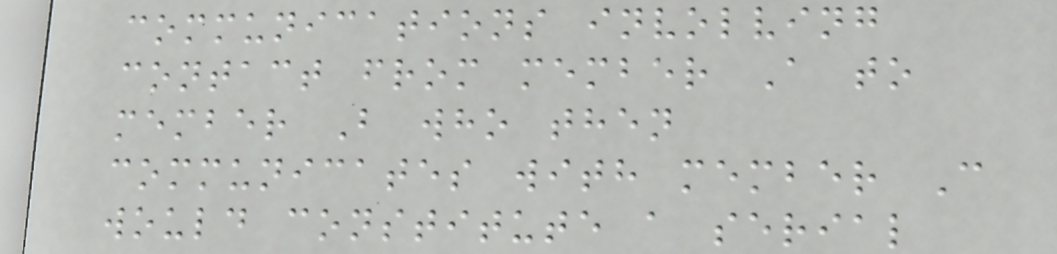communications involving
contact from member A to
member B who then
communicates with member C
would constitute a serial
